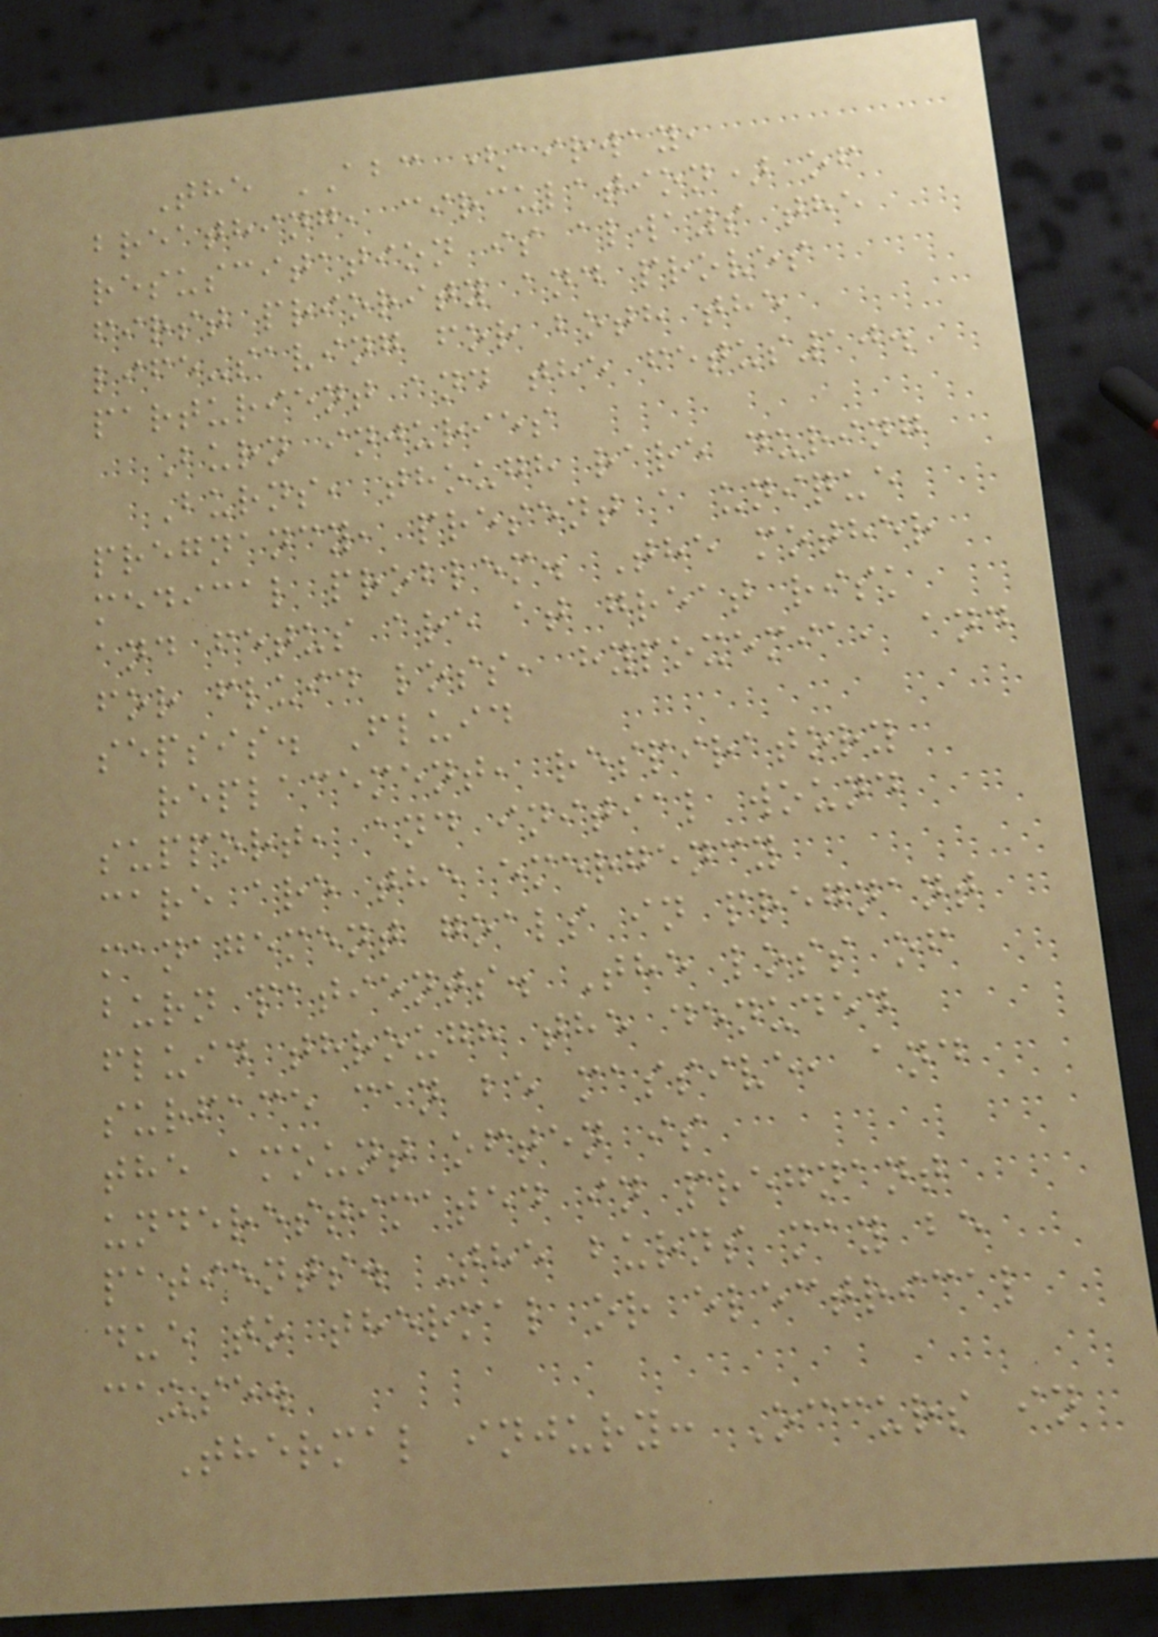The ABC (airway,
breathing, circulation) of
resuscitation is always the
first priority and proves
life-saving for both the
parturient and the fetus10.
Burn injuries
Burns, though rare during
pregnancy, present a unique
medical problem. The mother
and fetus are at great risk
for fluid loss, hypoxemia, and
sepsis. Fluid
replacement, respiratory
support, and initial wound
care are the emergency
management goals in pregnant
burn patients. The loss of
fluid through the denuded
surface can be massive, and
the amount often is
underestimated in pregnant
patients. The burns may be
due to thermal or electrical
cause.
Thermal injury: Occurs in
